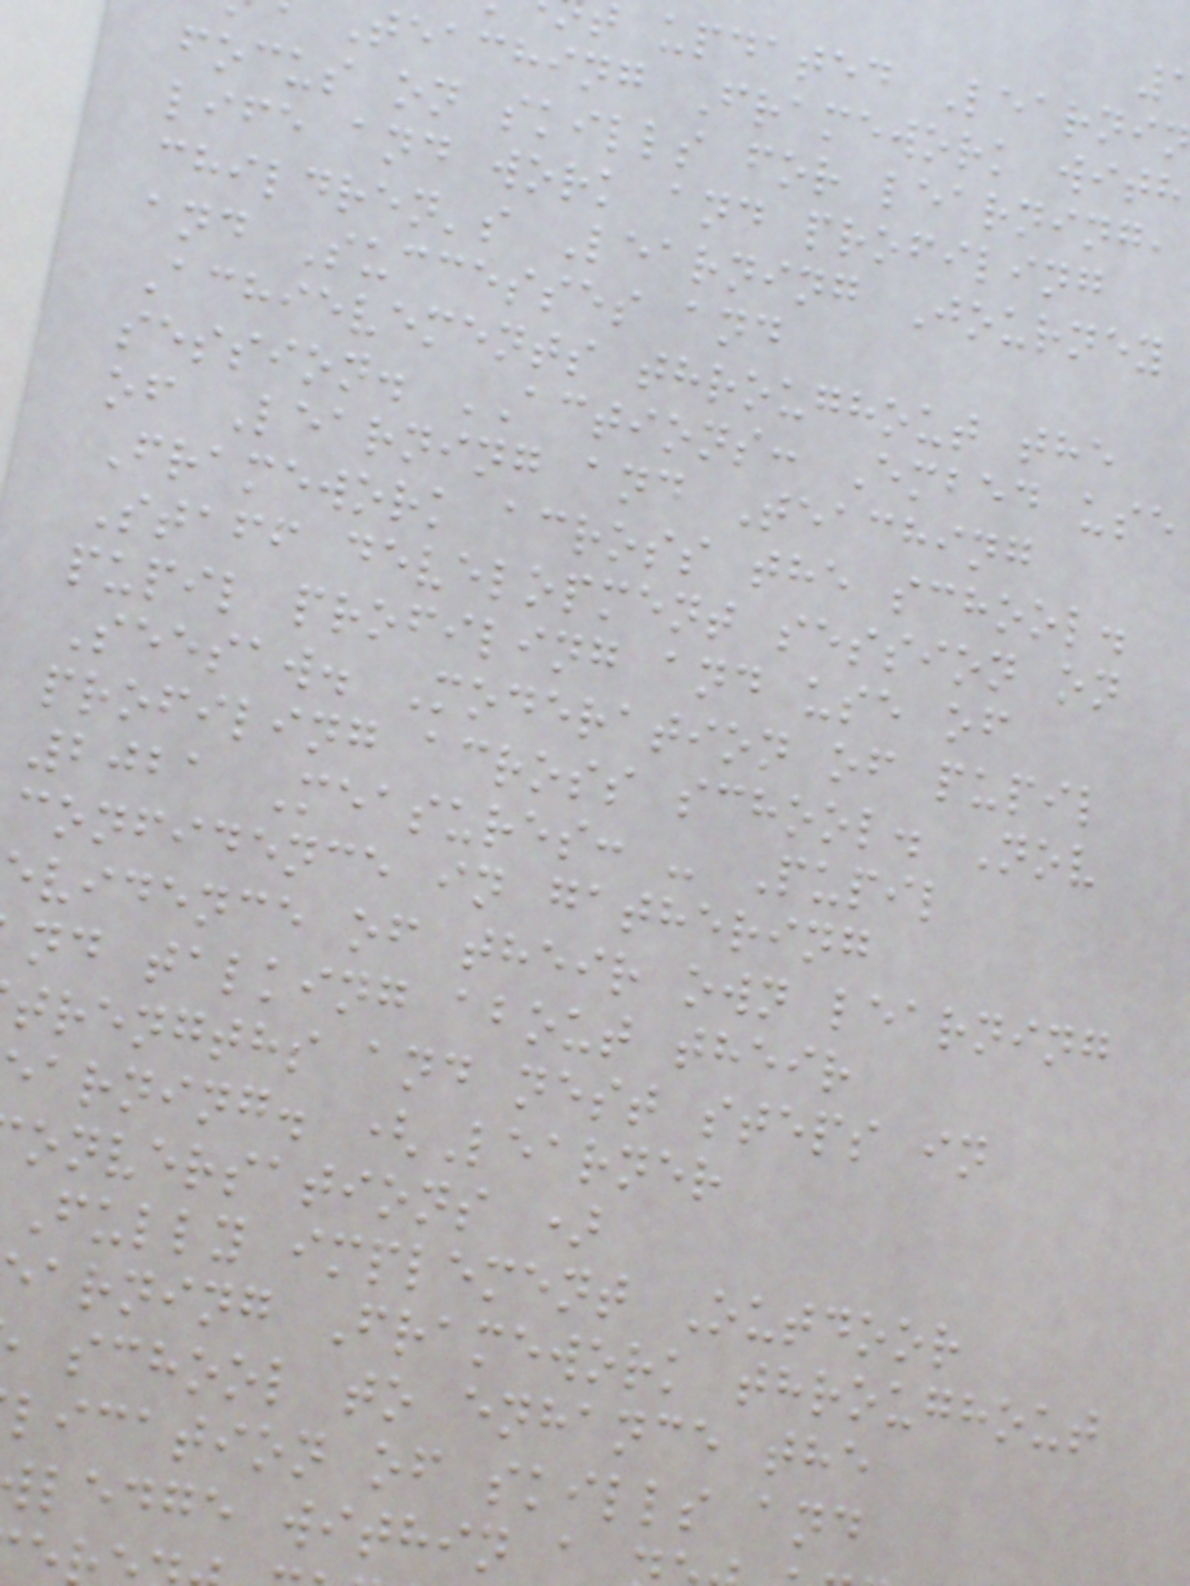updated Learni
teaching Framework with
focus on skills for learning,
life and work and profiling
children's Learning Journey
and Successes and
Achievements throughout the
session. ACTIONS: Embed use
of Learning and Teaching
Framework across the school.
Staff development session on
pupil profiling and use of
Seesaw. Moderation of pupil
profiling across school. Nov
2021 Measures: - Pupil
confidence in gathering
vidence of their own learning
nd talking about their
trengths and nest steps in
arning. (Learner
onversations )
Fully implement Outdoor
arning Framework throughout
school to enhance the
lication of skills and
ledge within a
